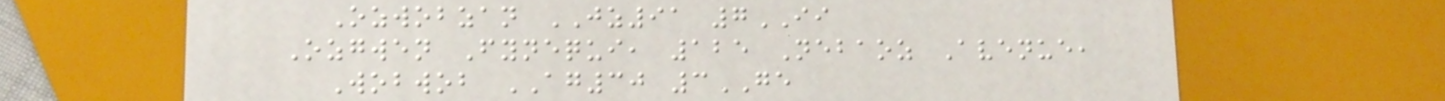Ozwobzan JZ91 7II
Ozgwen Fynequi, 125 Nebaoz Avenue,
Wobwob AG30 3GE
